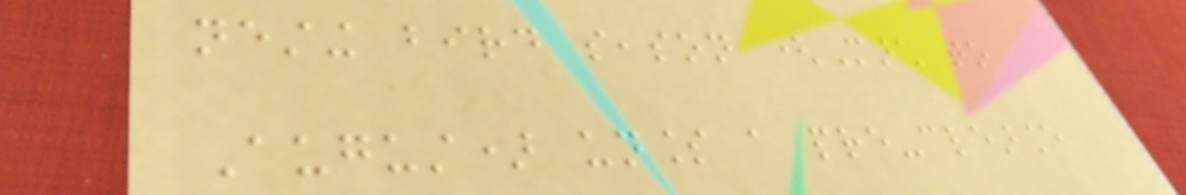nesting bird season (March to
August) unless a pre-clearance
